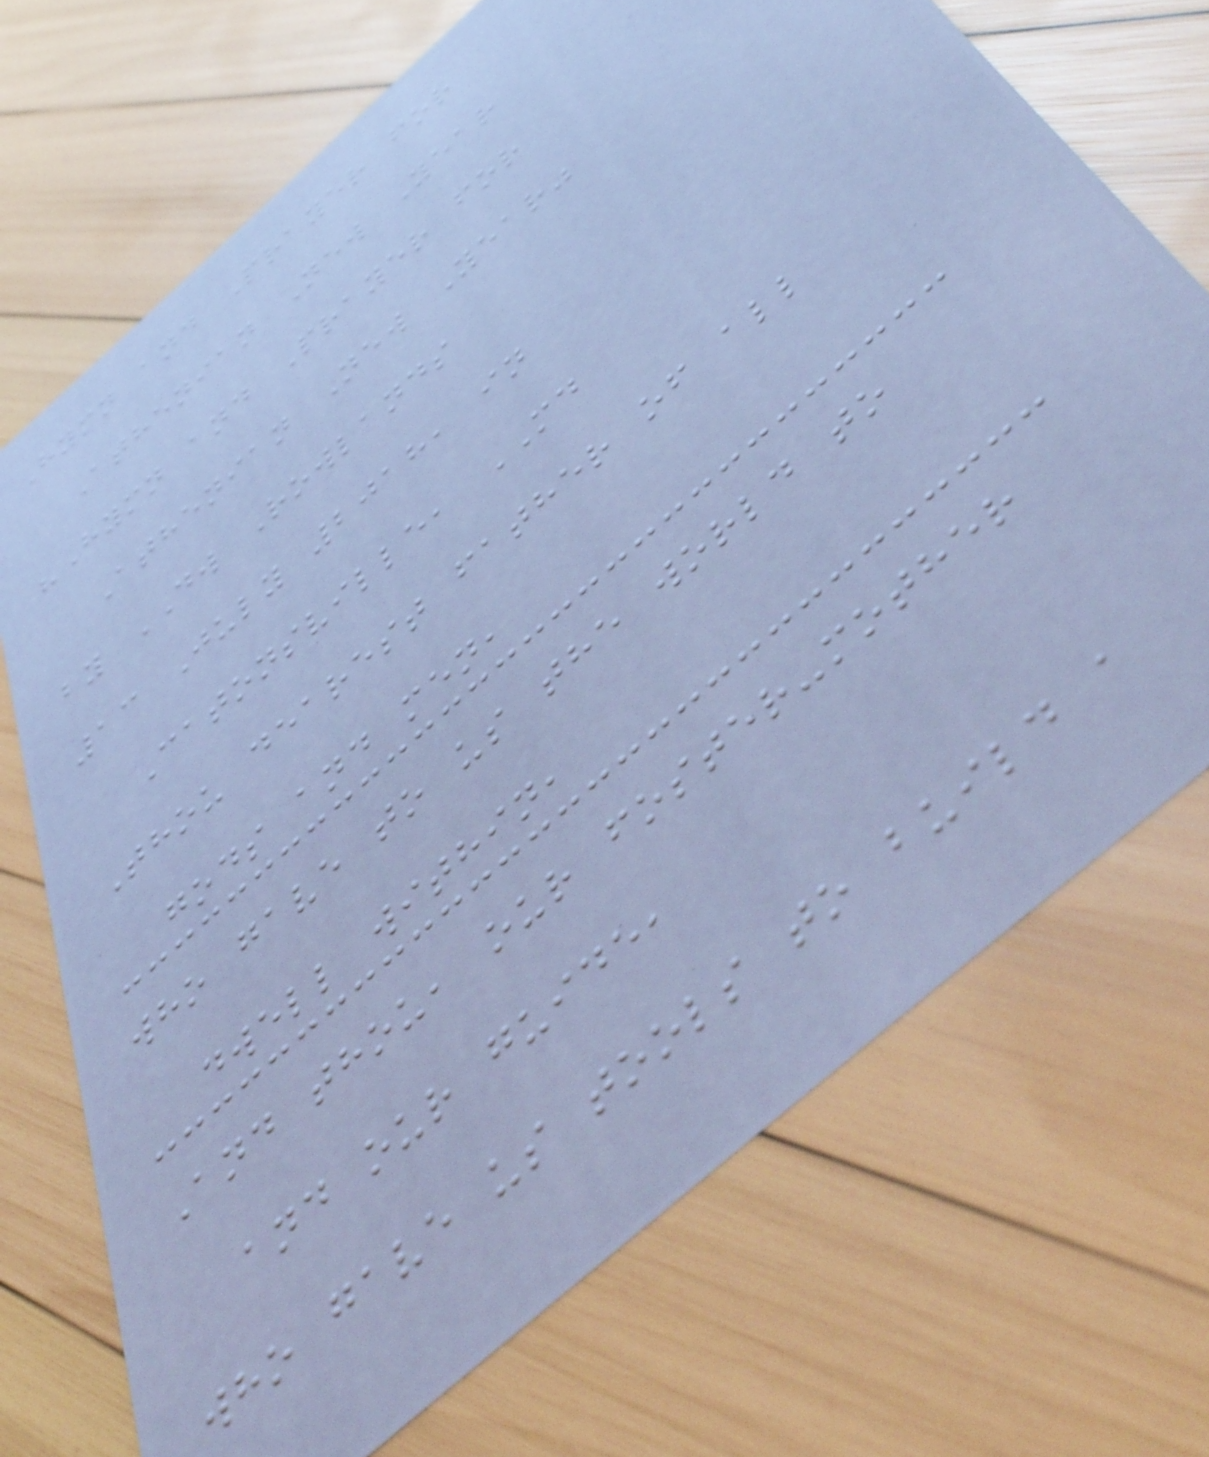Hymn and Prayer for
Athenian New Year
"Hymn and Prayer for
Athenian New Year"
by DW Rowlands
13 July 2018, in
Catonsville, MD
Thou dearest father of all
gods and men,
who gave to us the world to
dwell within,
And thou, our foster-mother
and our guide,
who gave us tools to build a
